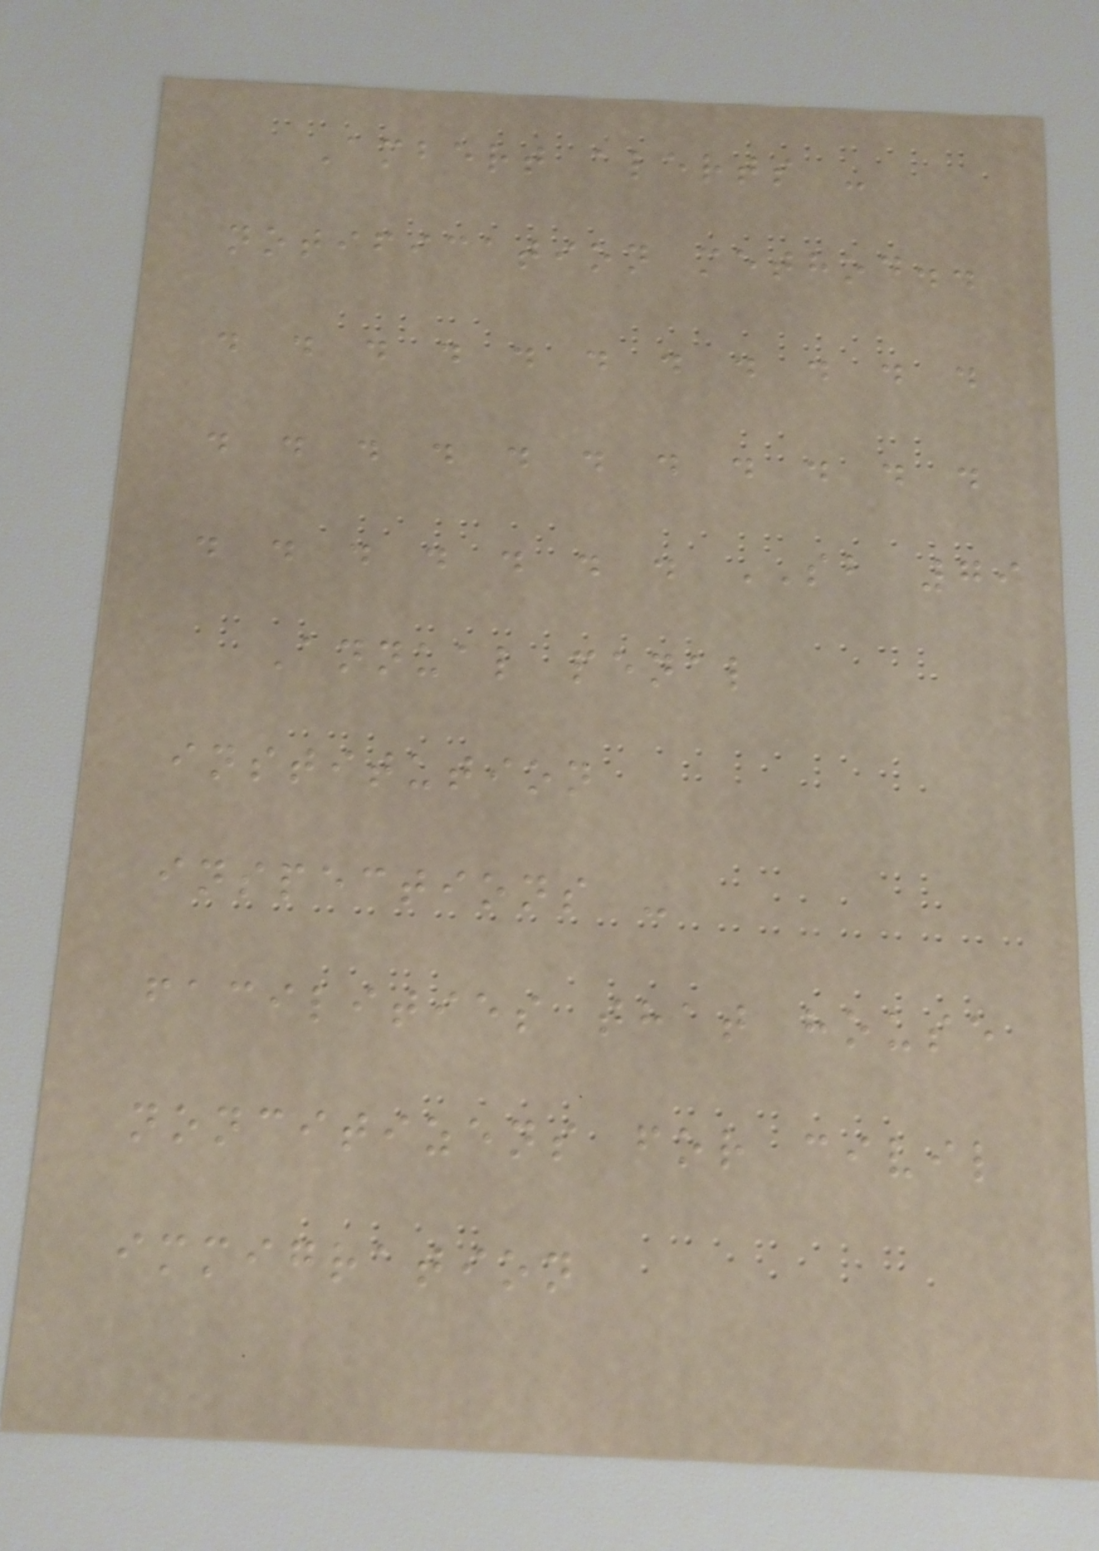Ambert alerts -
notification method..
. . . . . . . . . . .
. . . . . . . . . . .
. . . . . . . SB 79
Annual penal
institution
inspections -
facilities that house
noncitizens for civil
immigration
